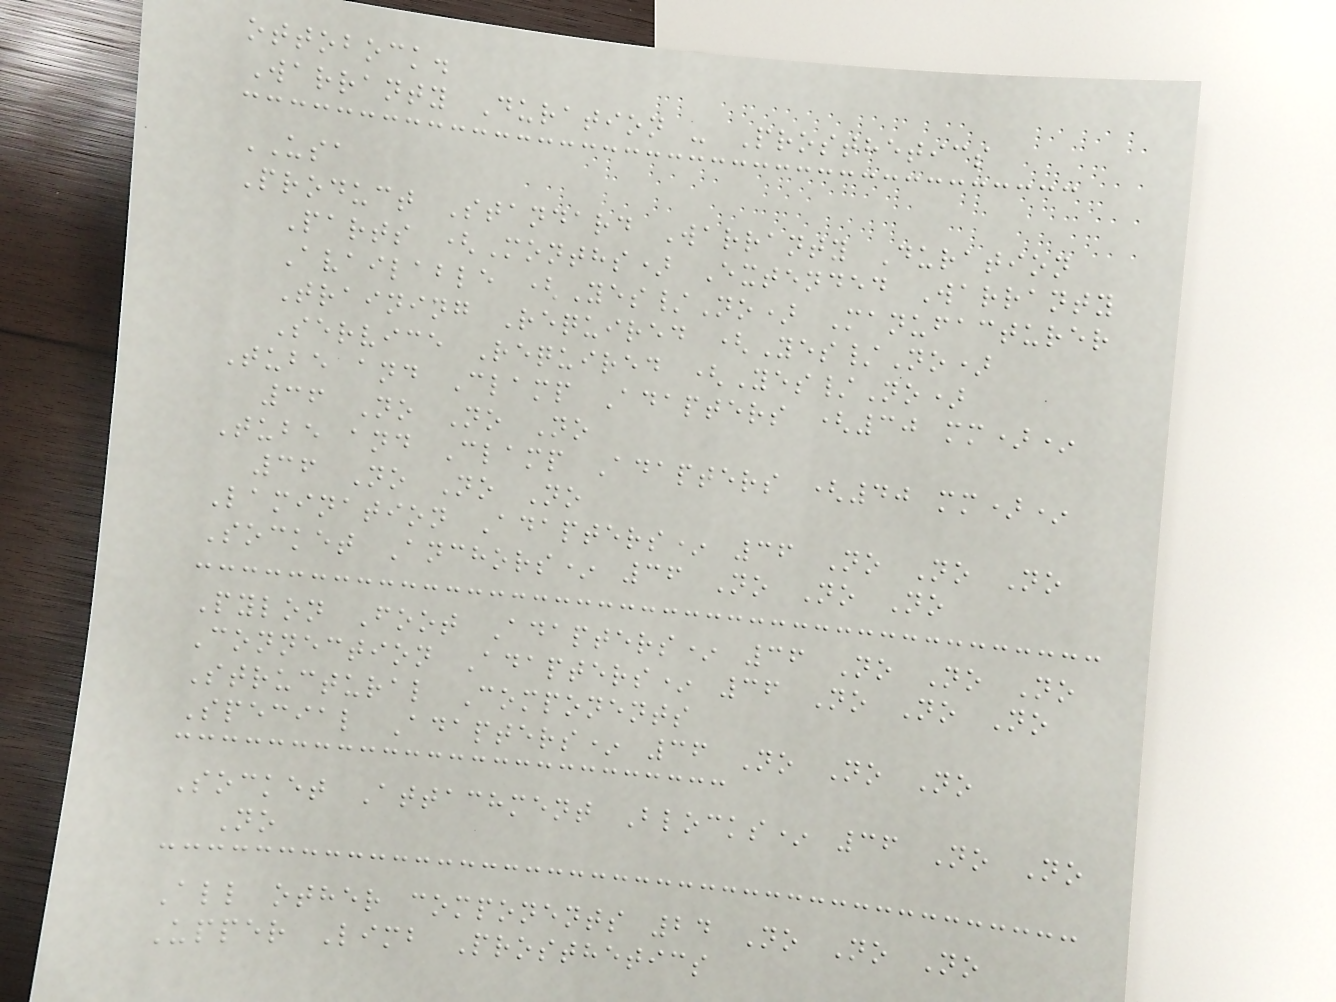ottobock.
Warranty Duration - Prosthetics
USA
Product Standard Warranty Duration
Parts (Months) Extended Warranty
Available (Yes/No) Manufacturer
Training Required (Yes/No)
Service Required (Yes/No)
Tube and Clamp Adapters (30 mm)*
36 No No No
Tube and Clamp Adapters (40 mm)*
36 No No No
Lamination Adapters* 36 No No No
Socket Anchors* 36 No No No
Pylon Foot Adapters* 36 No No No
Connection Adapters* 36 No No No
Structural Components
Special Adapters* 36 No No No
Socket Attachment Blocks* 36 No No
No
All other components 24 No No No
Upper Limb Prosthetics
